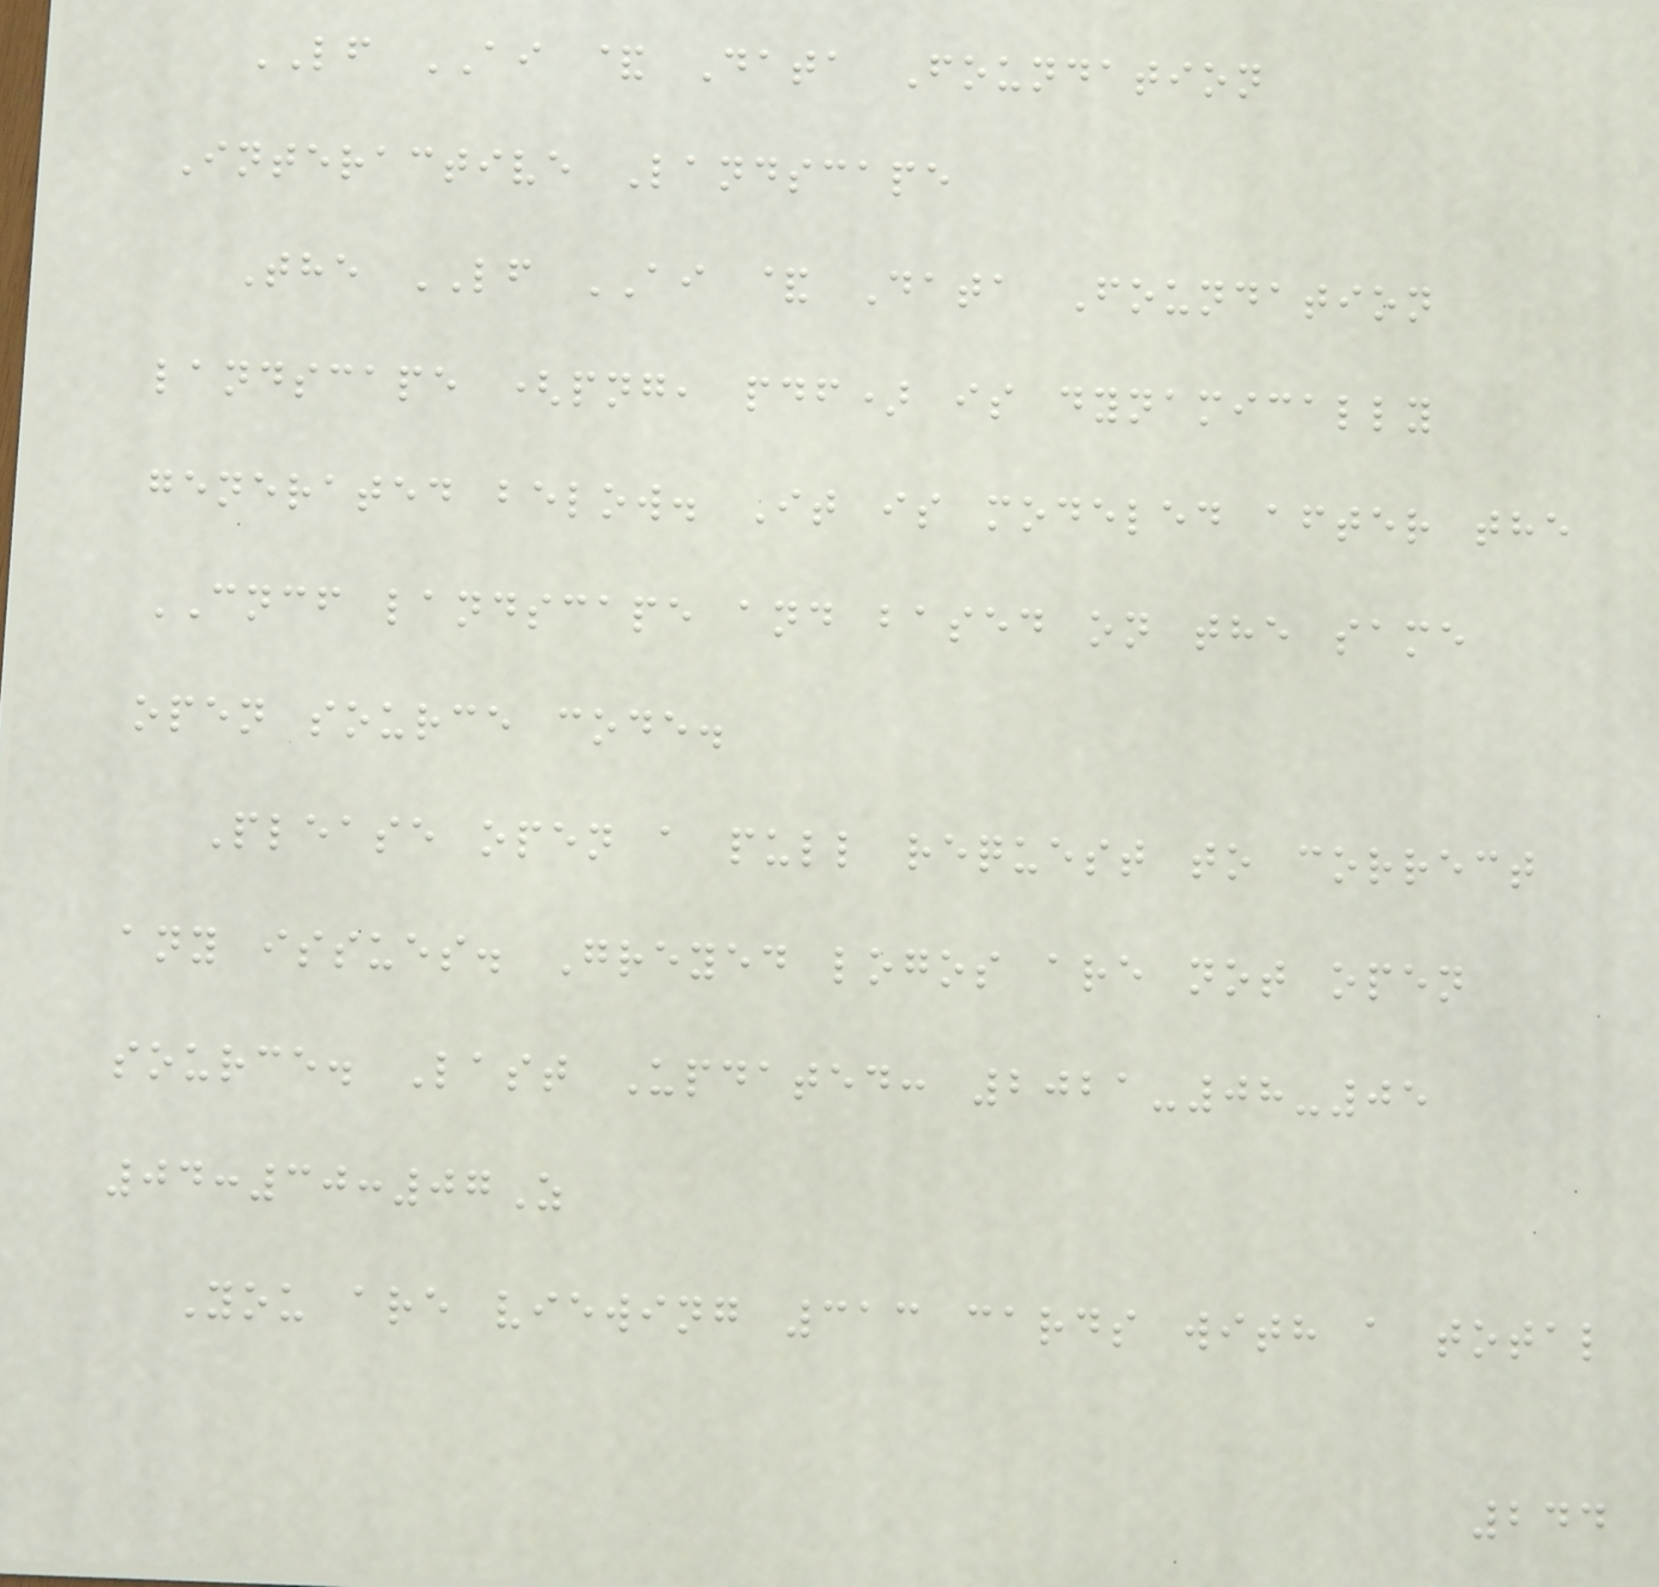LF AI & Data Foundation
Interactive Landscape
The LF AI & Data Foundation
landscape (png, pdf) is dynamically
generated below. It is modeled after the
CNCF landscape and based on the same
open source code.
Please open a pull request to correct
any issues. Greyed logos are not open
source. Last Updated: 2021-08-05
04:30:07Z
You are viewing 313 cards with a total
244
